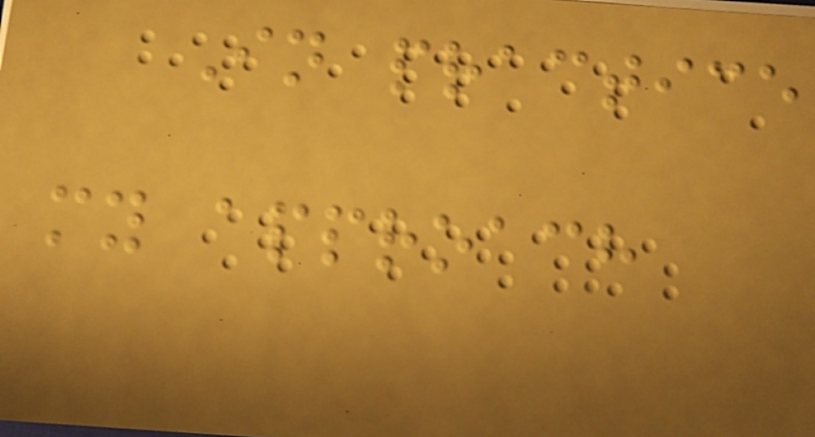In practice
my approach
